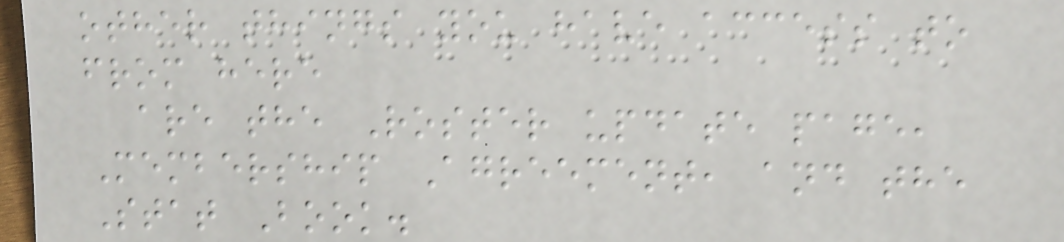other things you have access to
from here
are the Roster update page,
Membership Agreement, and the
Stat Book.
